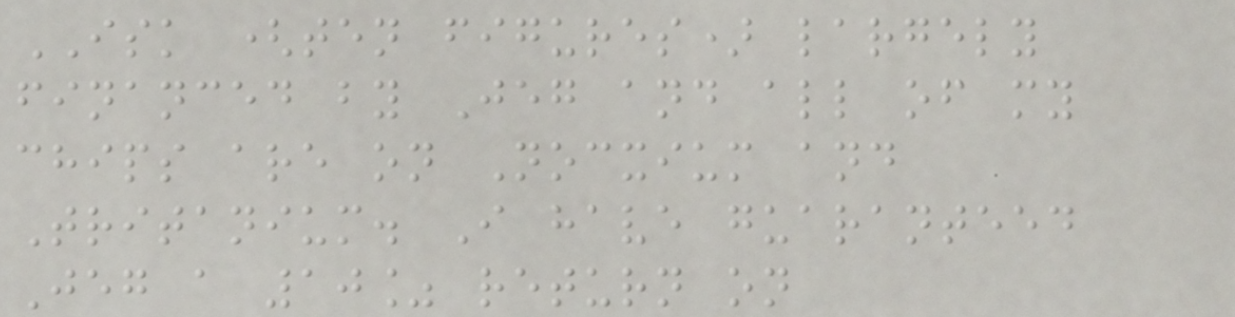ISK (ten figures) largely
financed by Jeg and all of my
chips are on Nocxium and
Tritanium. I have guaranteed
Jeg a 10% return on
